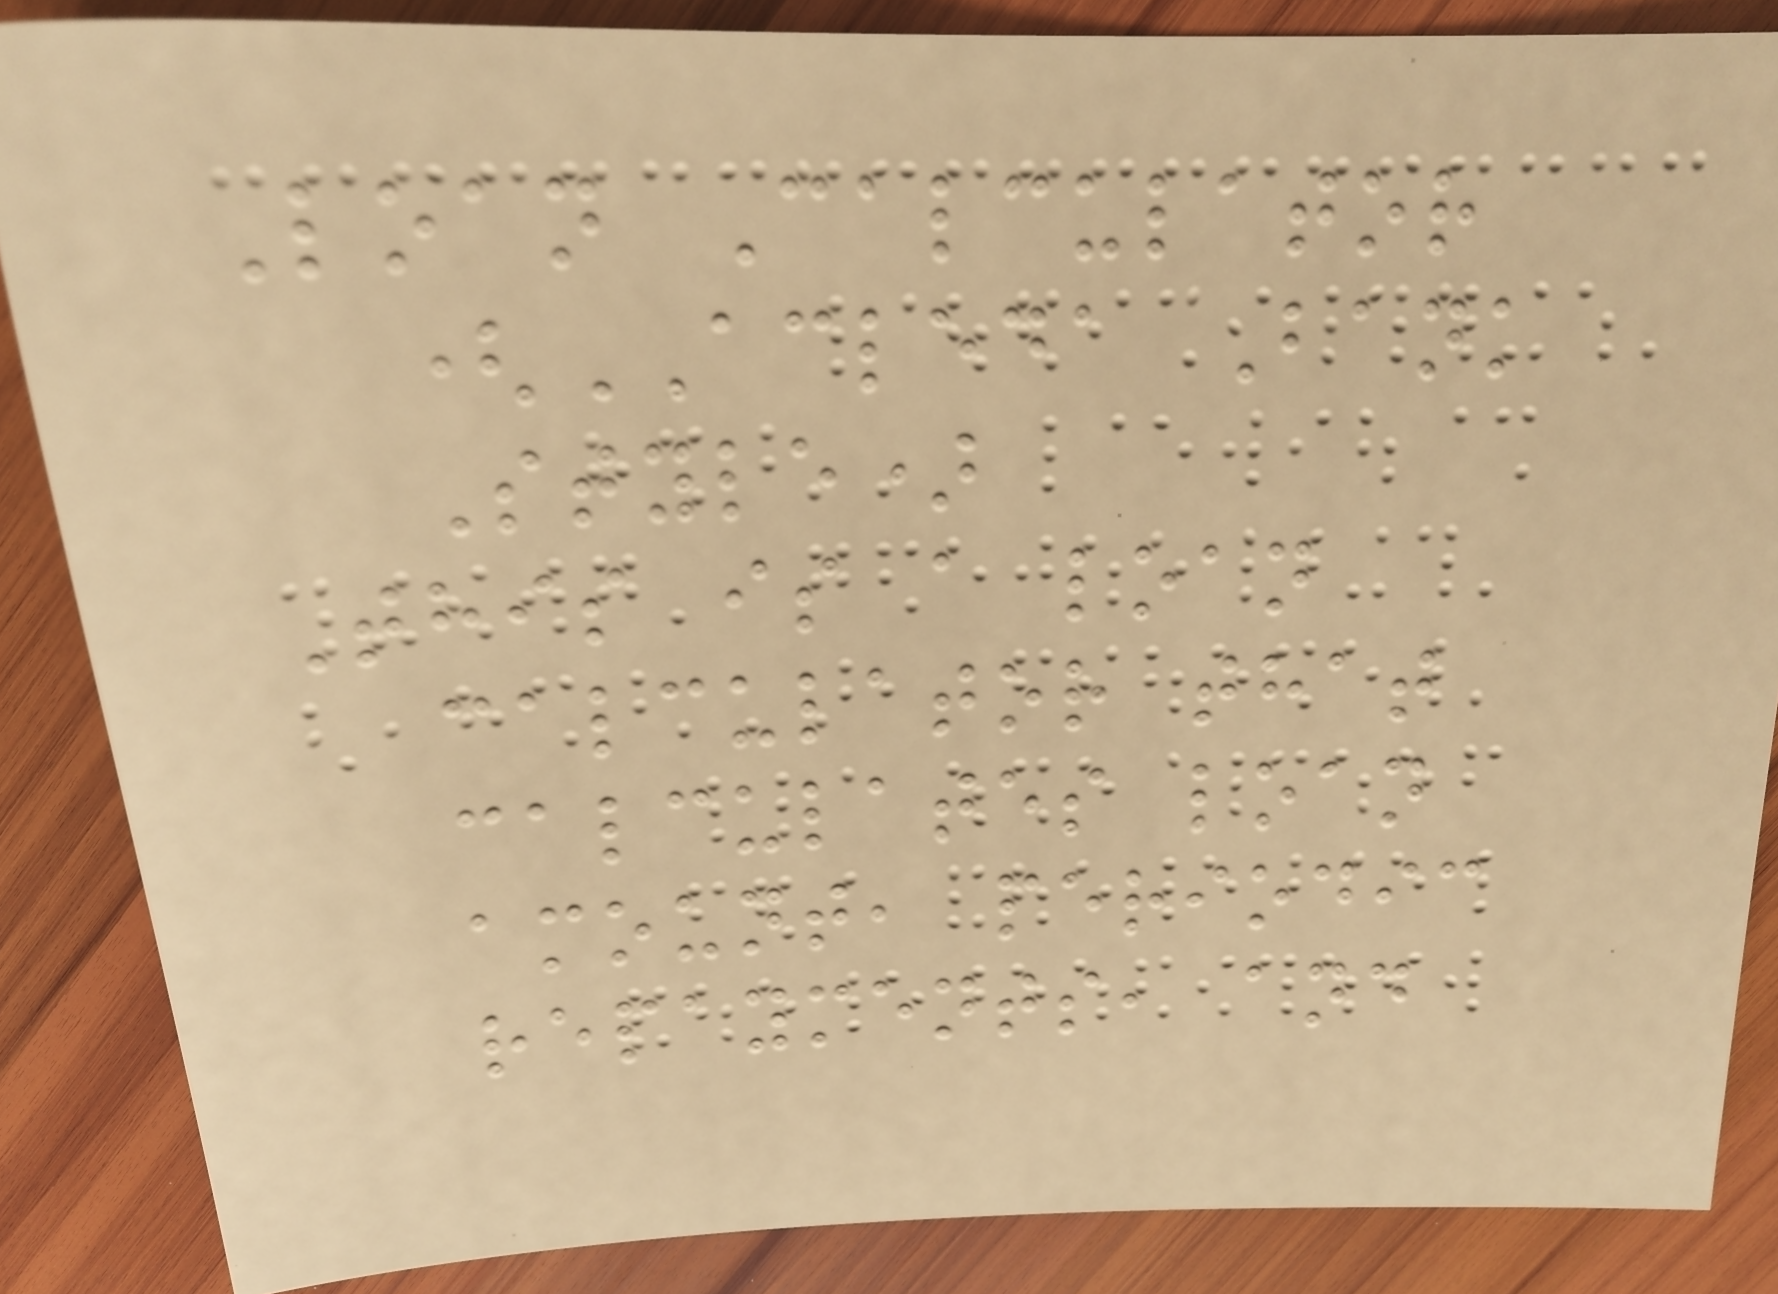Loan Calculator
(ACLEDA Bank
Style)
This is a loan
calculator that
calculates loan
amount, periodic
repayments, and
